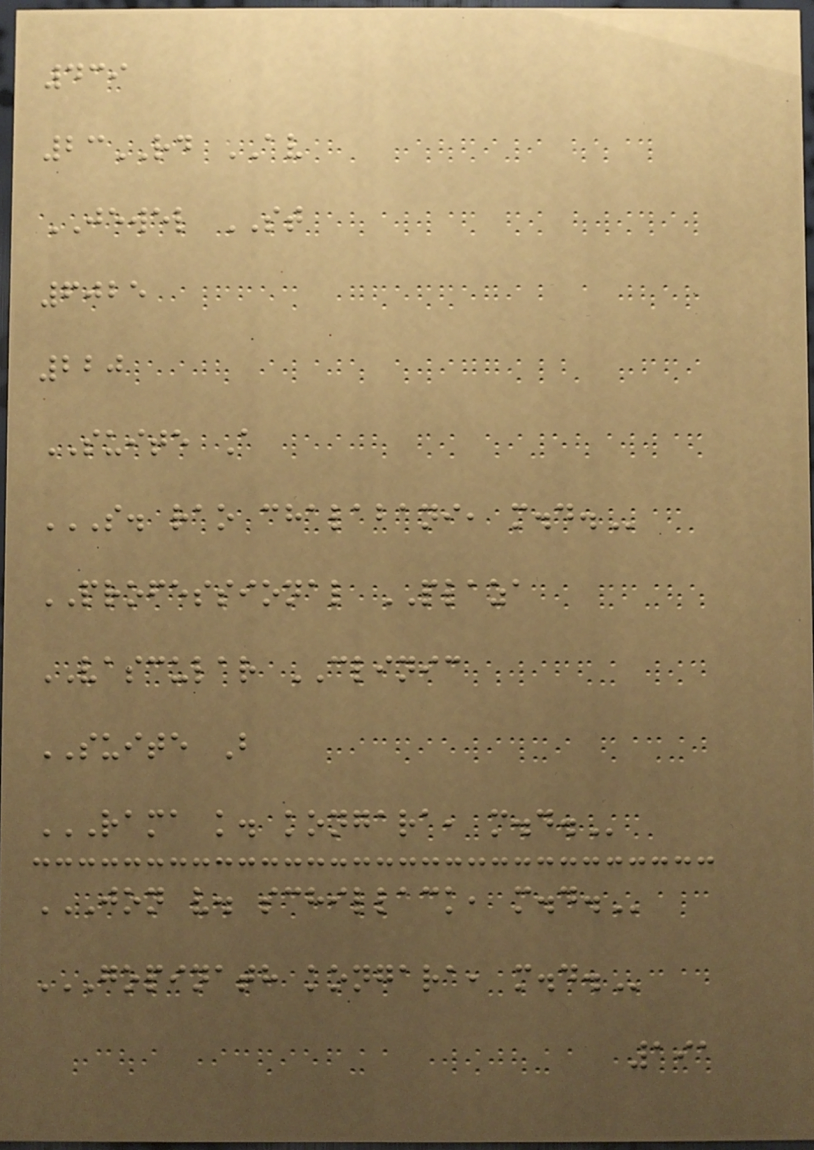439
23RD AV
JEWEL ST
6025
220
SUITE A
S. RAO CHALABANI, M.D.
PROFESSIONAL PLAZA
VASCULAR CLINIC
SUITE B
RAMA K. KONGARA, M.D.
JON V. SCHILLACK, M.D.
GOPINATH KONGARA, M.D.
191
